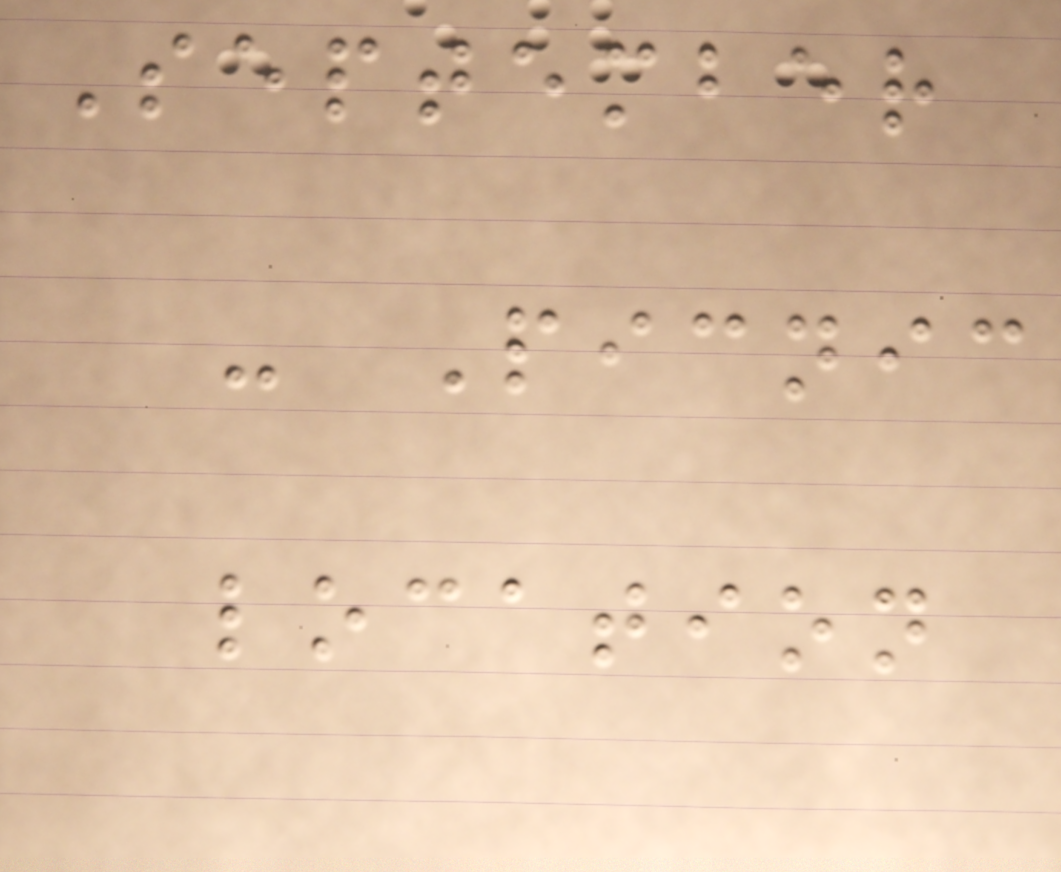September
- Picnic
location
